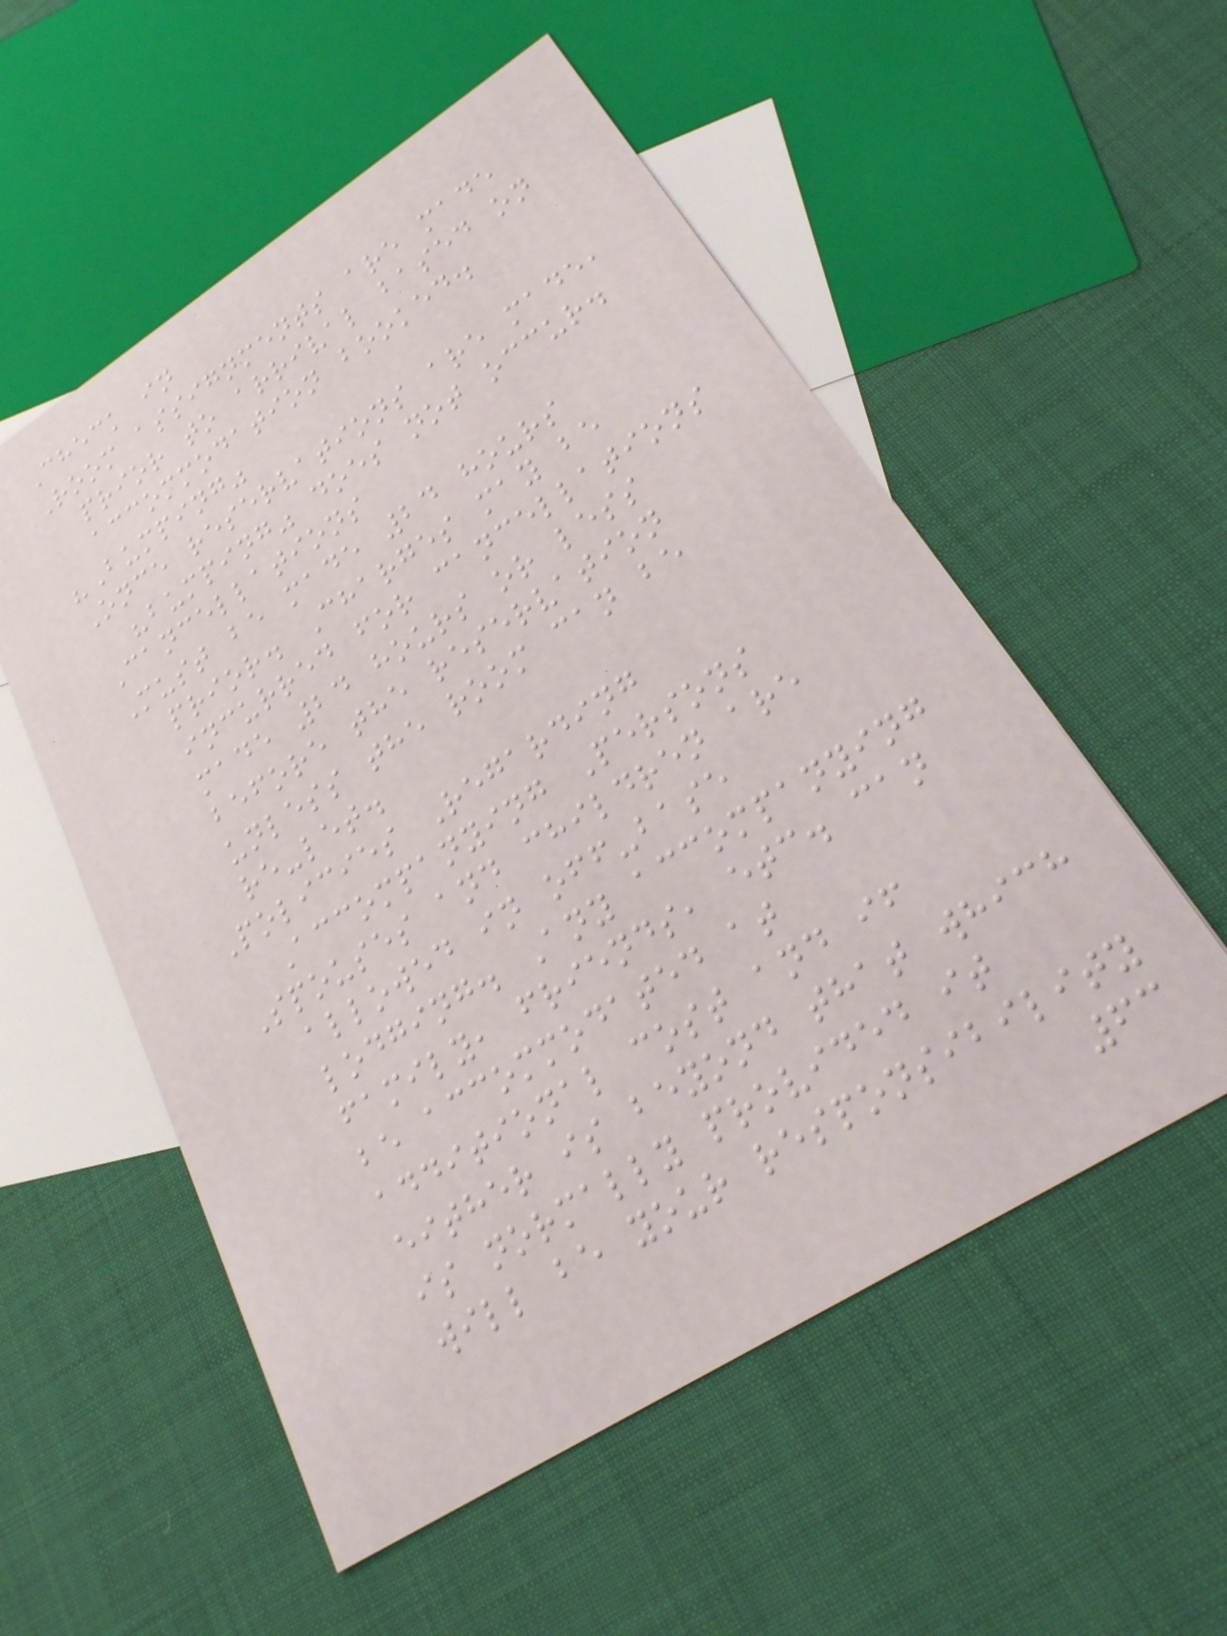Check in
Room assignments are made
prior to arrival based on
accommodation booked.
"Bumping"
Once reservations are made,
"bumping" does not occur.
Cancellations
Must be made 24 hours
prior. Charges may be
incurred for cancellations
made 24 hours or less
before the reservation
unless the room can be
re-let.
Policies Regarding
Accompanying Persons
Spouses and children are
allowed in off-base
lodging. Any accompanying
family, friends, etc. can
be accommodated at
additional cost and if
either is beyond that which
is normally provided it
will be your responsibility
63
